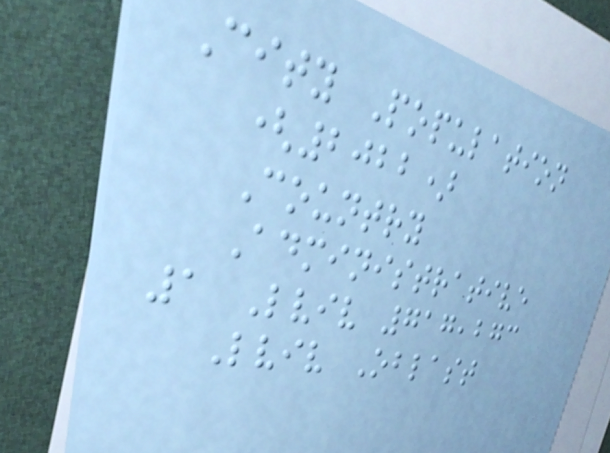City Population
(2022)
Country
Administrative
1 Lviv 717,273
Lviv Oblast
